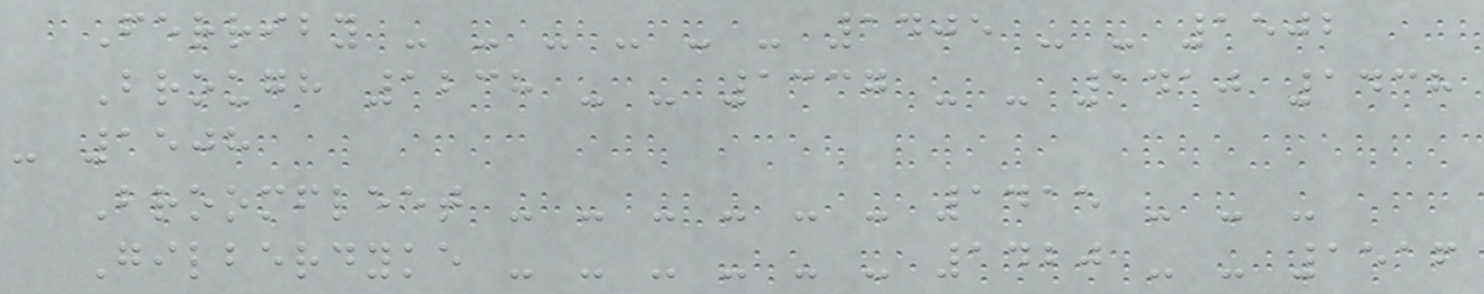Ferriby - - - - - - 1405 - - 1502
Brough 1238 - - 1337 - - 1410 1438
- 1508
Broomfleet - - - - - - 1415 - - -
Gilberdyke - - - - - - 1420 - - 1516
